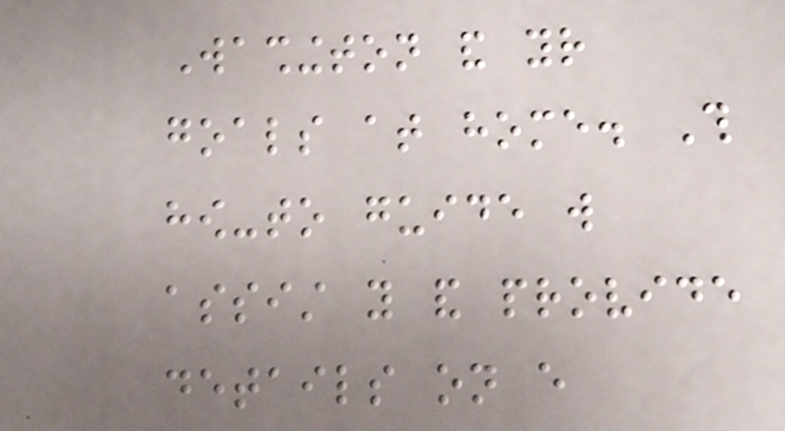Washington and your
goals at home. This
how-to guide will
assist you and provide
details on every
